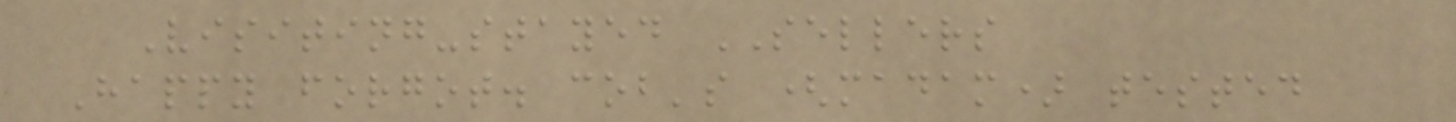Visiting-stayed SELLERS
Happy forgot. cob's (madam) tested
